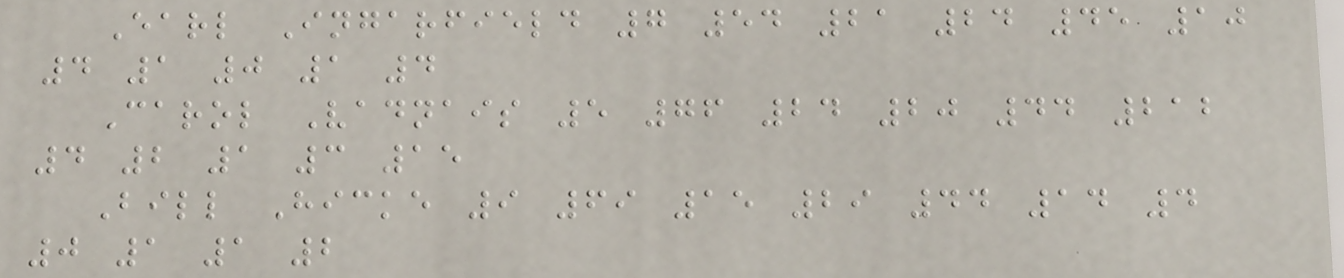Earl Ingarfield 7 54 21 24 45 10
4 1 0 1 4
Carol Vadnais 5 76 24 20 44 212
4 2 1 3 15
Bill Hicke 9 69 15 29 44 14 4
0 1 1 2
